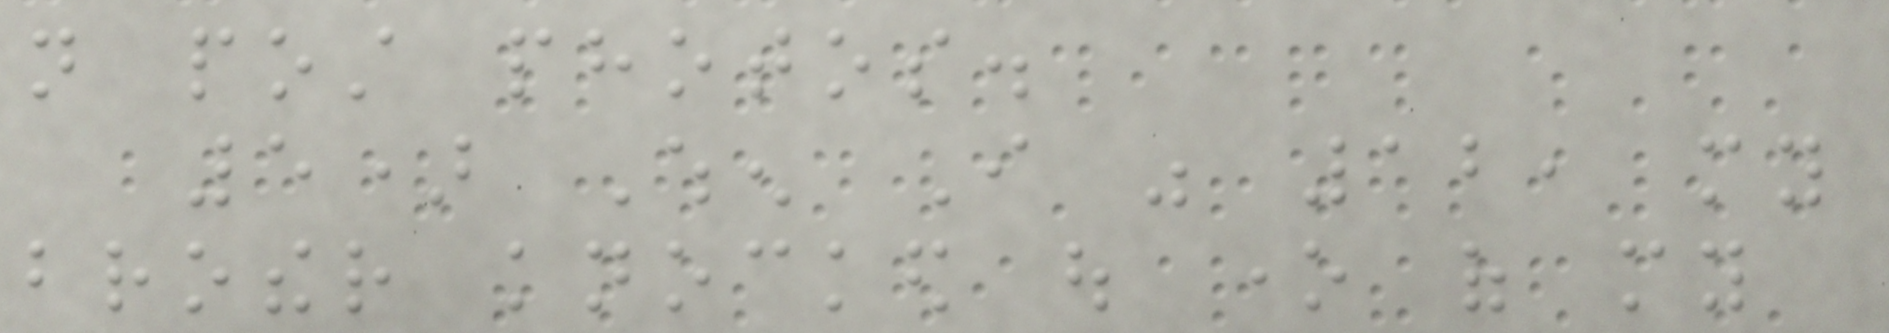not post photos.
5) When I was 12, my
brother knocked out one of my
